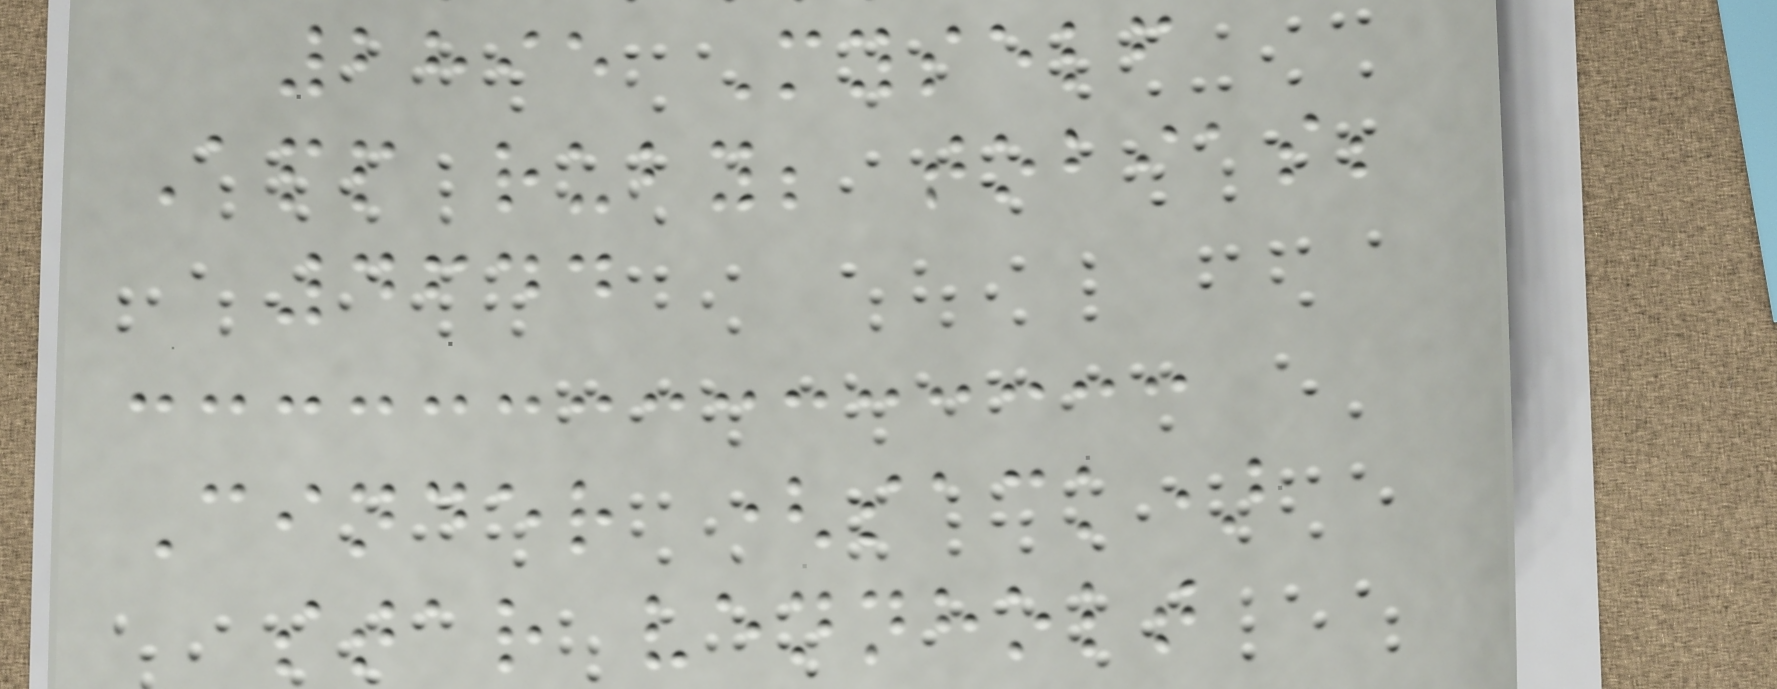2895 Myself
App ruby; tobias;
4644
Cinder (sack)
star vennholt
